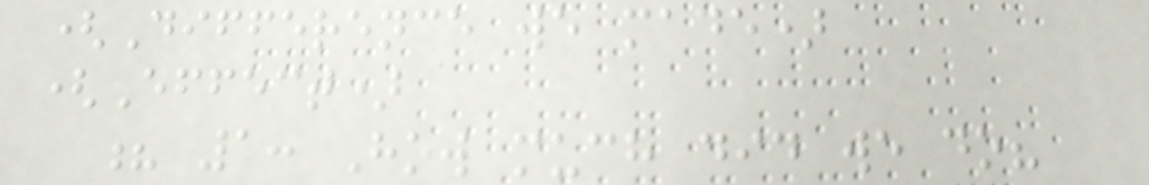(Difference we made)
(Effect)
? 1: How much did we do?
